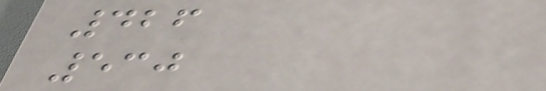426
530
